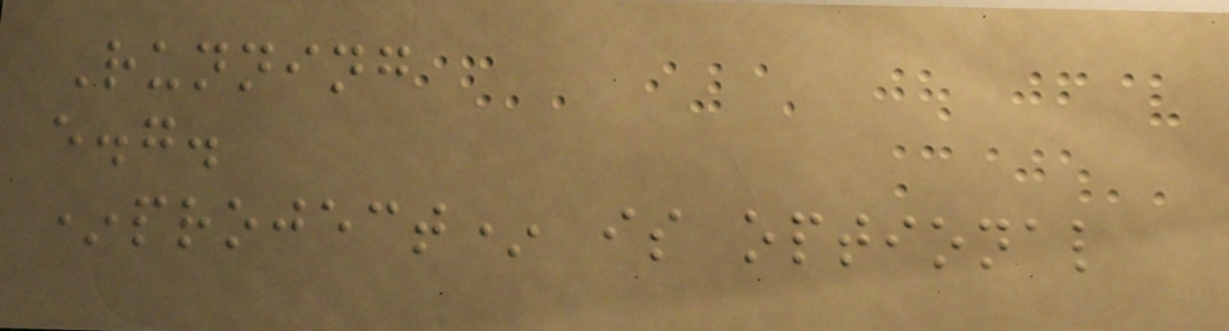Running
e.g.
*project* is optional
